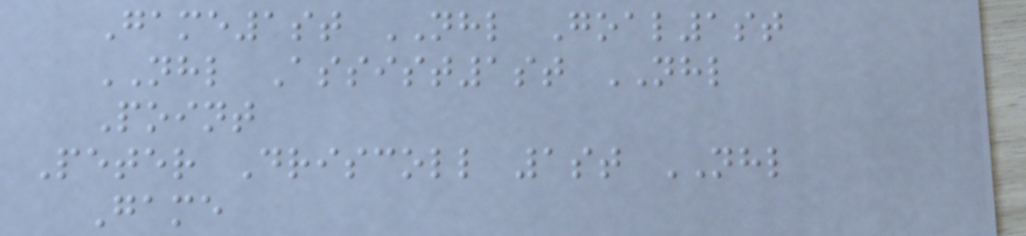Game1st NHL Goal1st
NHL Assist1st NHL
Point
Peter Driscoll 1st NHL
Game
